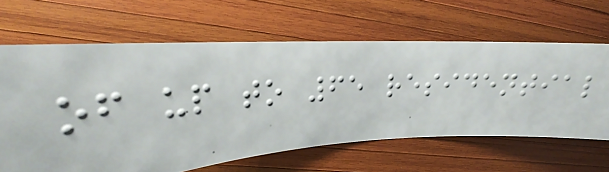of up to 65 residential
